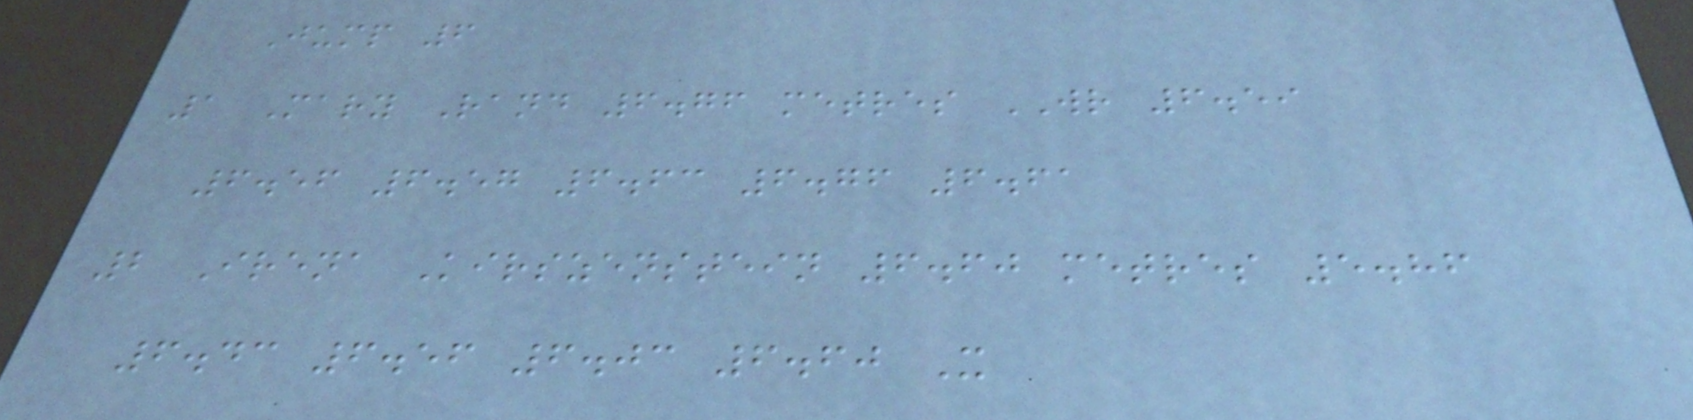Jump 6
1 Mary Rand 6.76 metres WR 6.59
6.56 6.57 6.63 6.76 6.61
2 Irena Kirszenstein 6.60 metres 5.86
6.43 6.56 6.03 6.60 X
